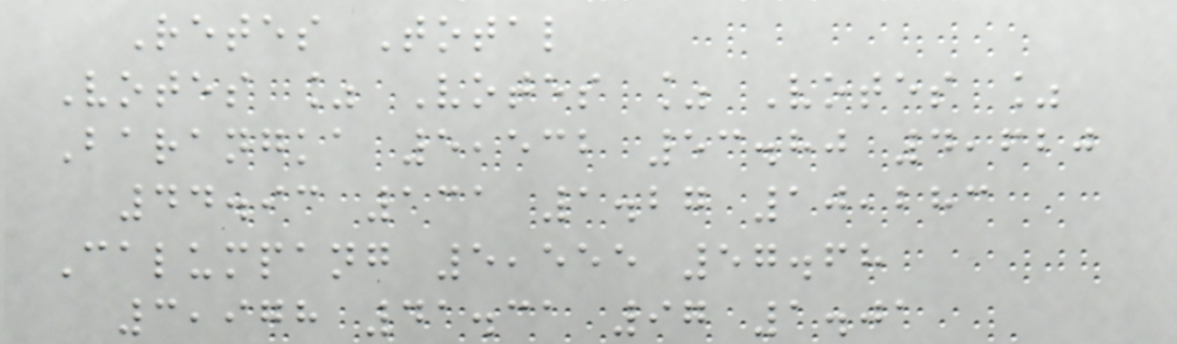Retes Total
Votes % Votes % Votes %
Barangka 5,532 53.80 4,620
44.93 131 1.27 10,283
Calumpang 5,555 57.68
3,978 41.31 97 1.01
